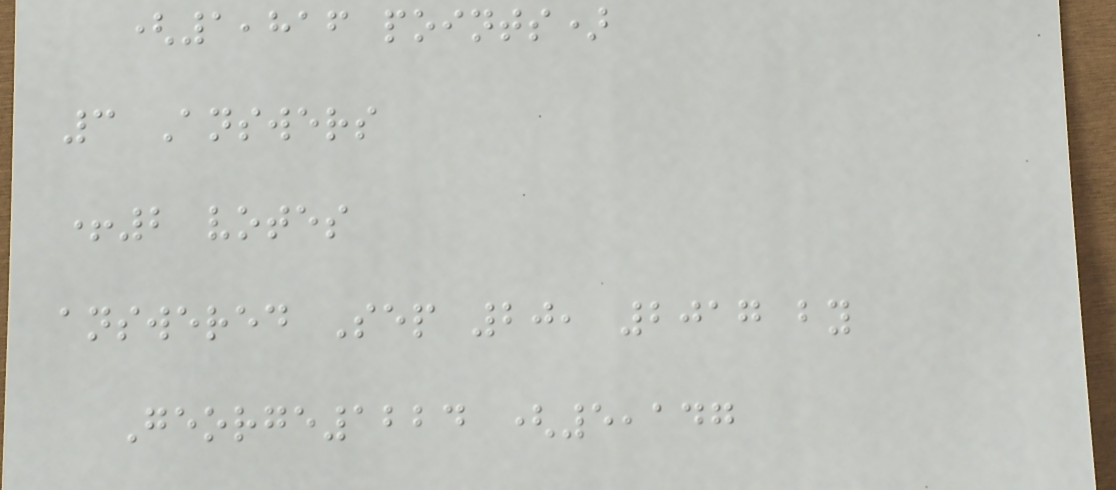(1,816 points)
3 Answers
+2 votes
answered Sep 20, 2017 by
George1224 (5,147
